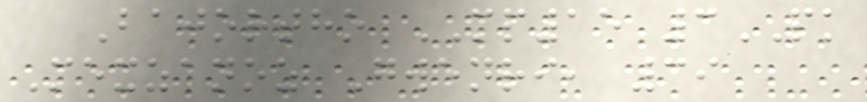Bajortho MP15 3PK
Mexzanoz Gwenri, 39
